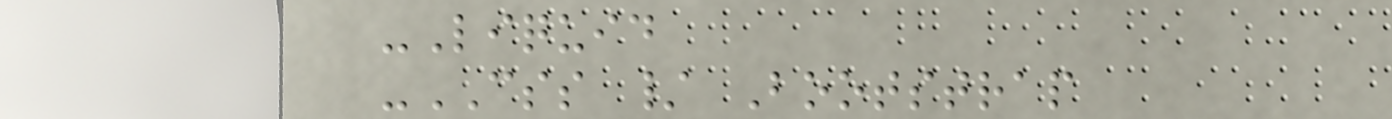-Liquid
-CSS / Bootstrap
